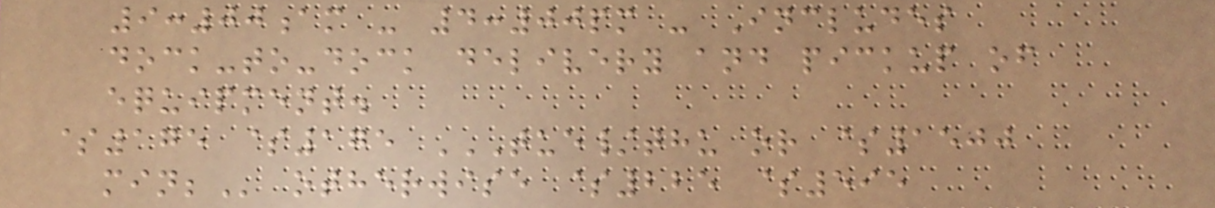9:00am - 4:00pm - Includes
dock-to-dock delivery and pickup of
equipment.
$175 $175 TUE/THU OR $1500
MIN; otherwise $225 $595
